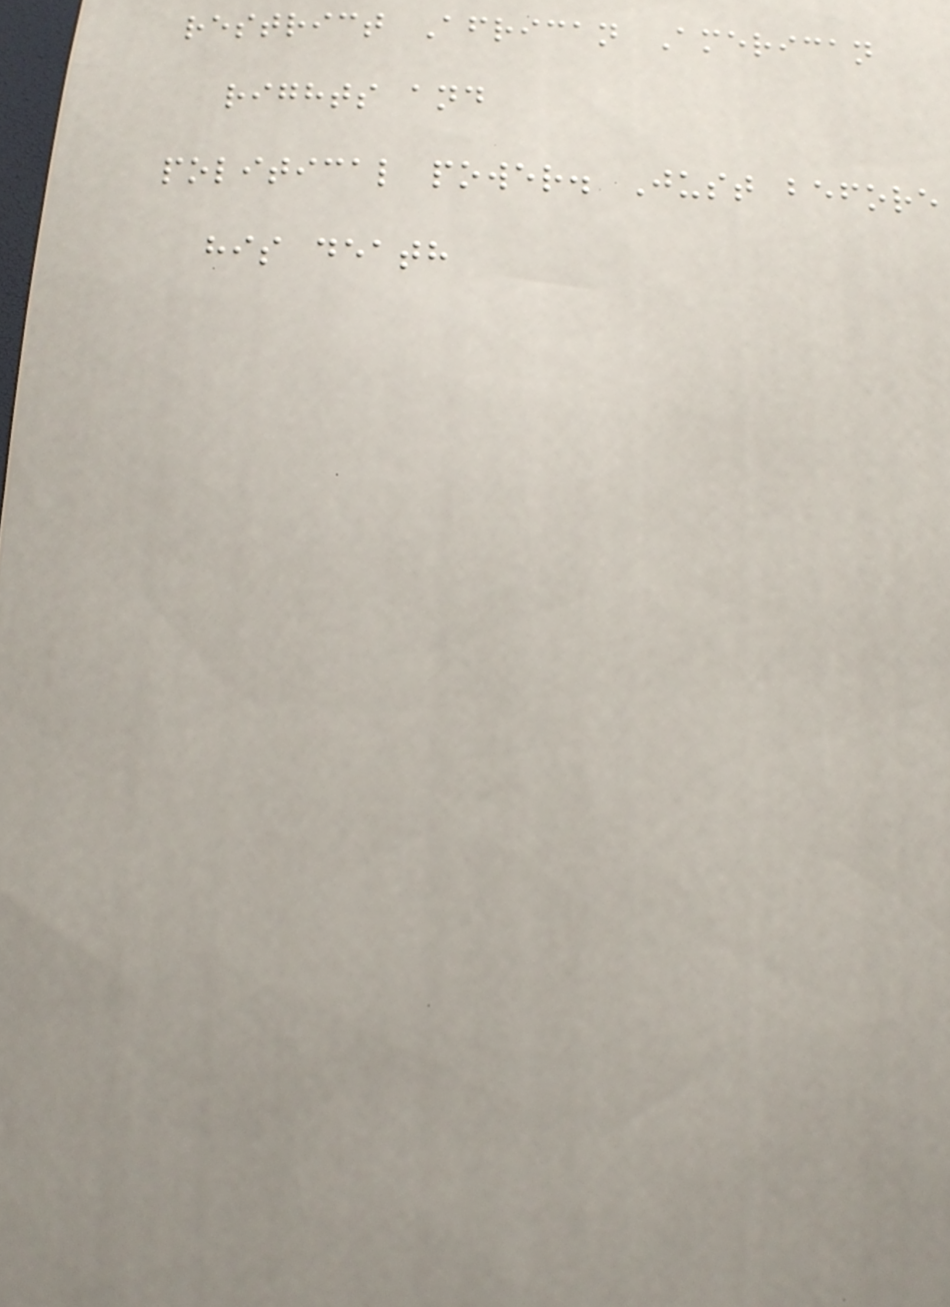restrict African American
rights and
political power. Just before
his death
